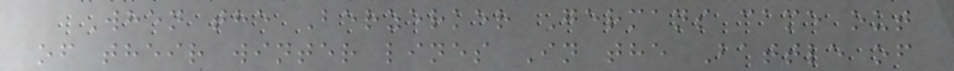When the Berzerker Germans came out
of their winter lines In the Battle of
